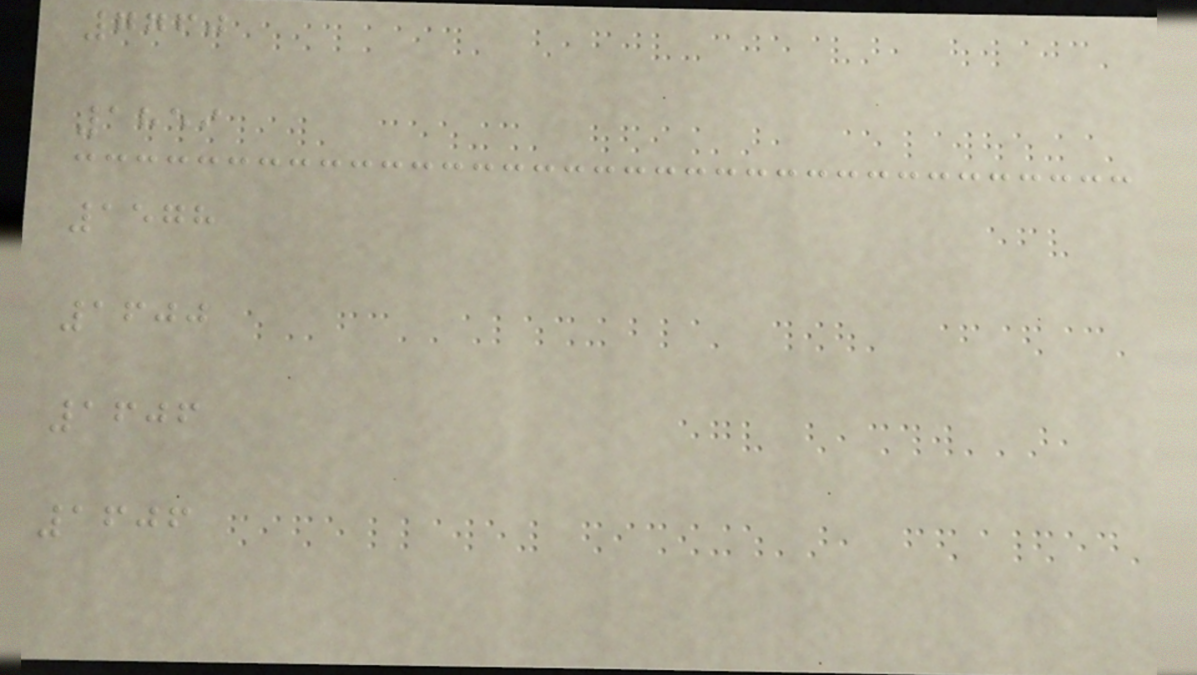7760
1859
1578
1600
1606
1606
